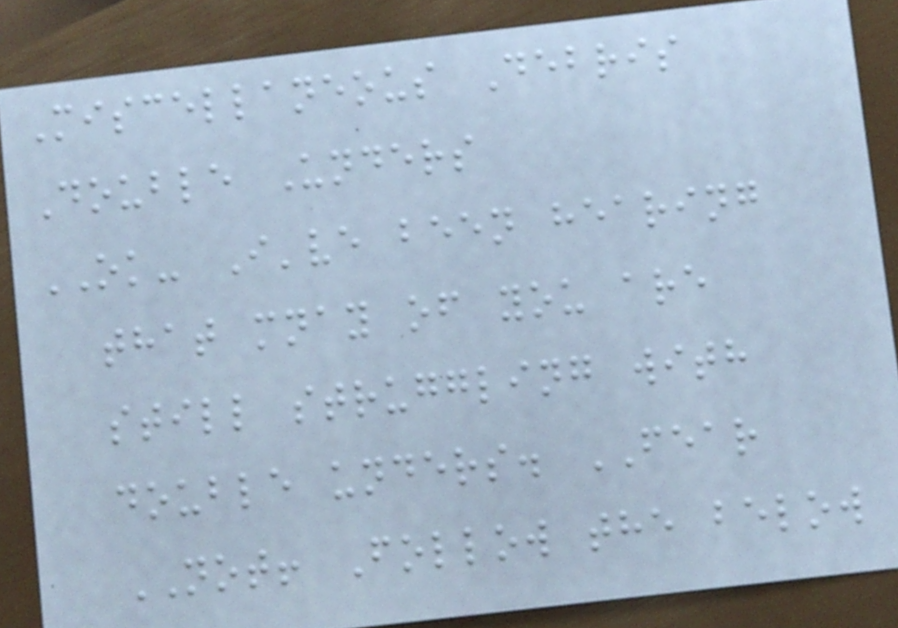Miscellaneous Debris
Double Unders
OK- I've been hearing
that mnay of you are
still struggling with
double unders. FEAR
NOT! Follow the below
